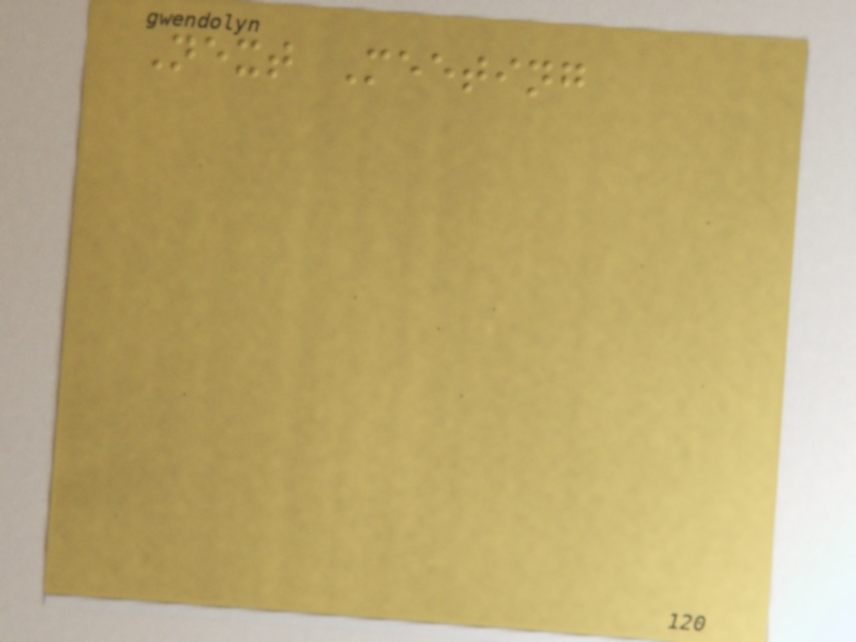Next Meeting
